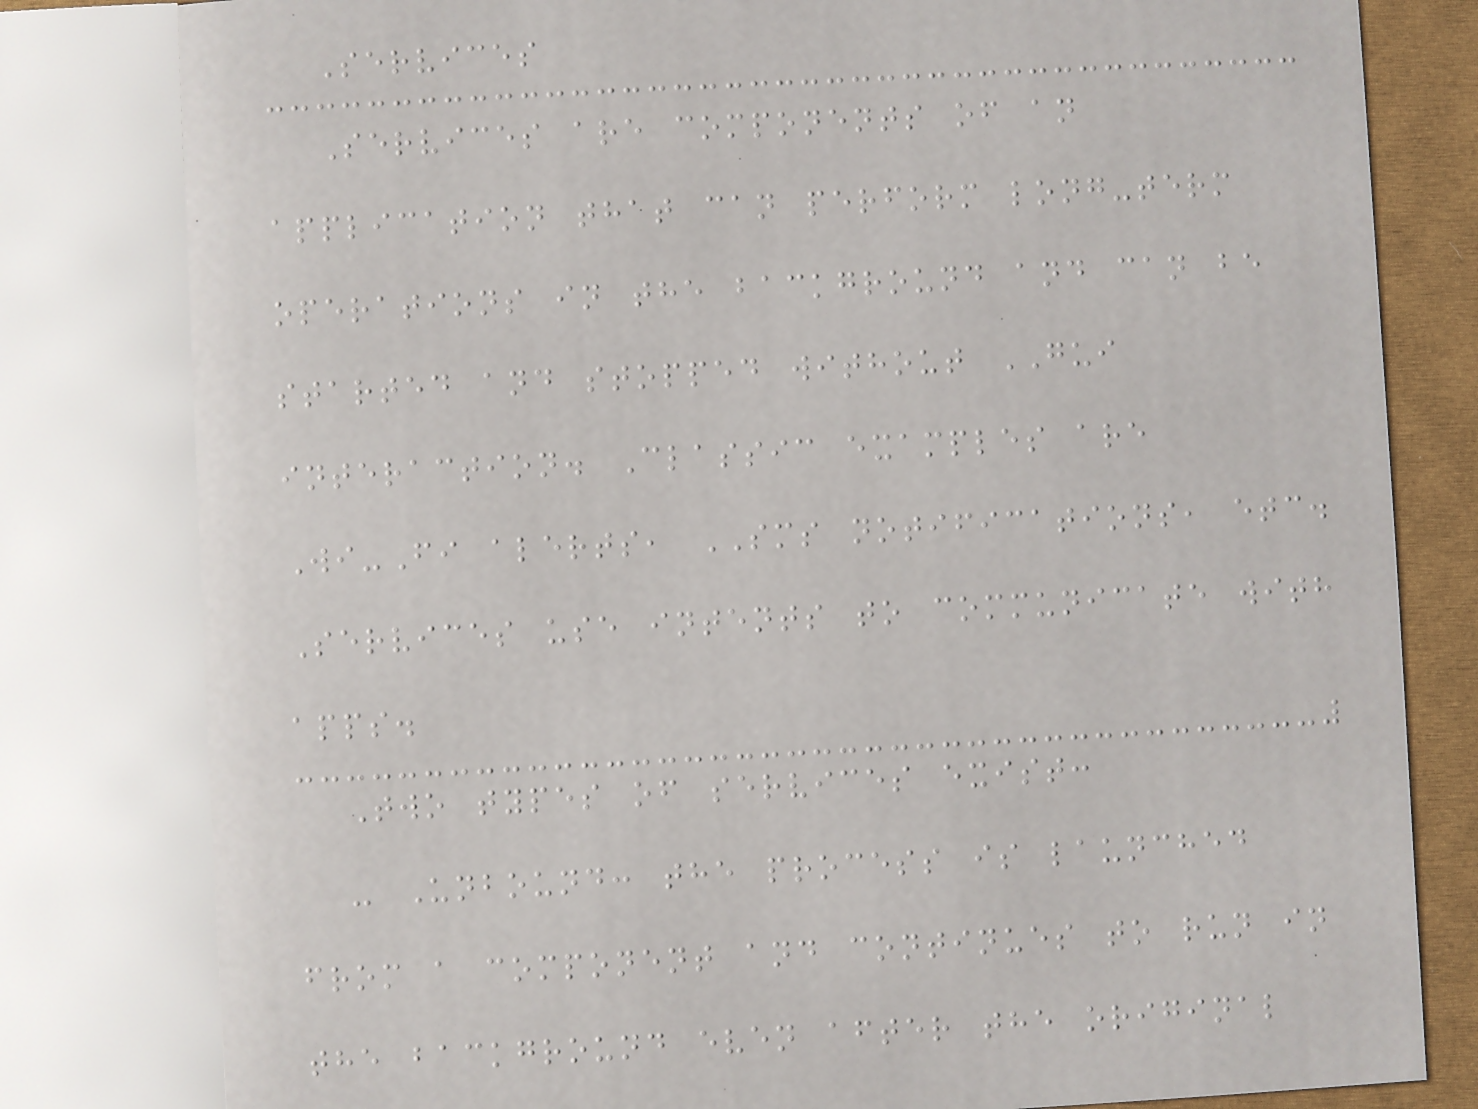Services
Services are components of an
application that can perform long-term
operations in the background and can be
started and stopped without GUI
interaction. Classic examples are
Wi-Fi alerts, SMS notifications, etc.
Services use intents to communicate with
apps.
Two types of services exist:
- Unbound: the process is launched
from a component and continues to run in
the background even after the original
